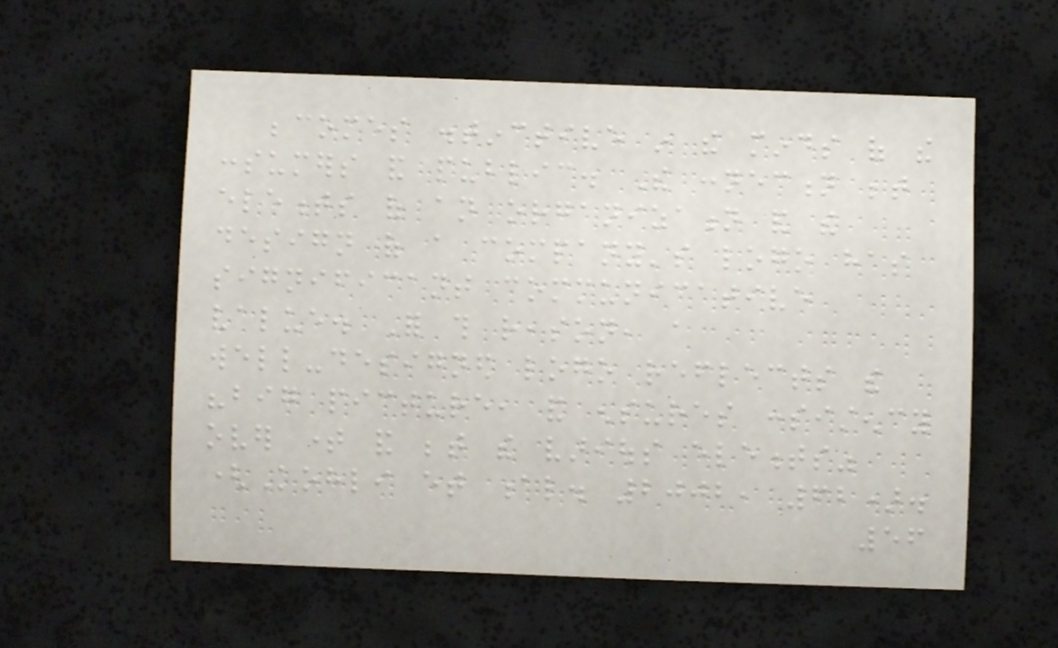becomes distinctive in the minds of the
consumers and public. The connection between
elements of an organization and the
design of a company's logo has
significant communicative
value. For this reason, a
well-designed logo reflects the
"big picture, and ensures consistency
over time and between the various elements"
(Kohli et al. 2002, 62).
56
